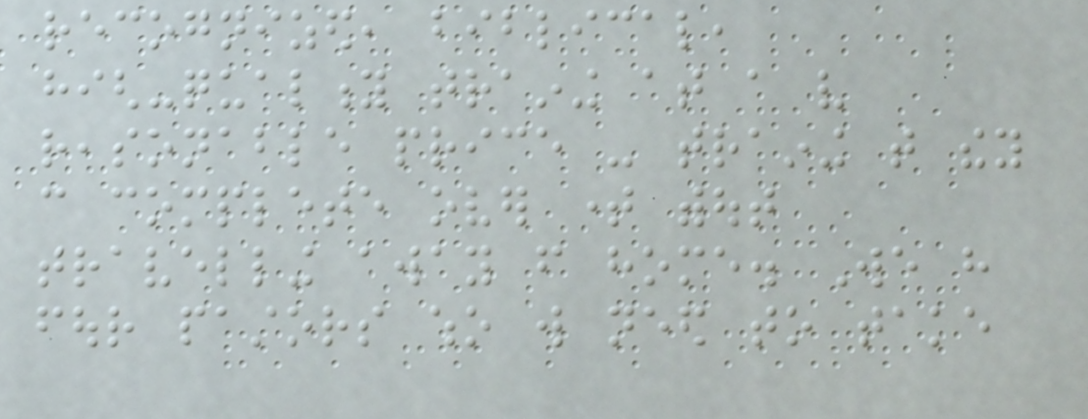recognized, biblical,
high-quality training at a very
reasonable price - training that they
can complete over time without
travelling away from home. We have
four pastors who will need to take
